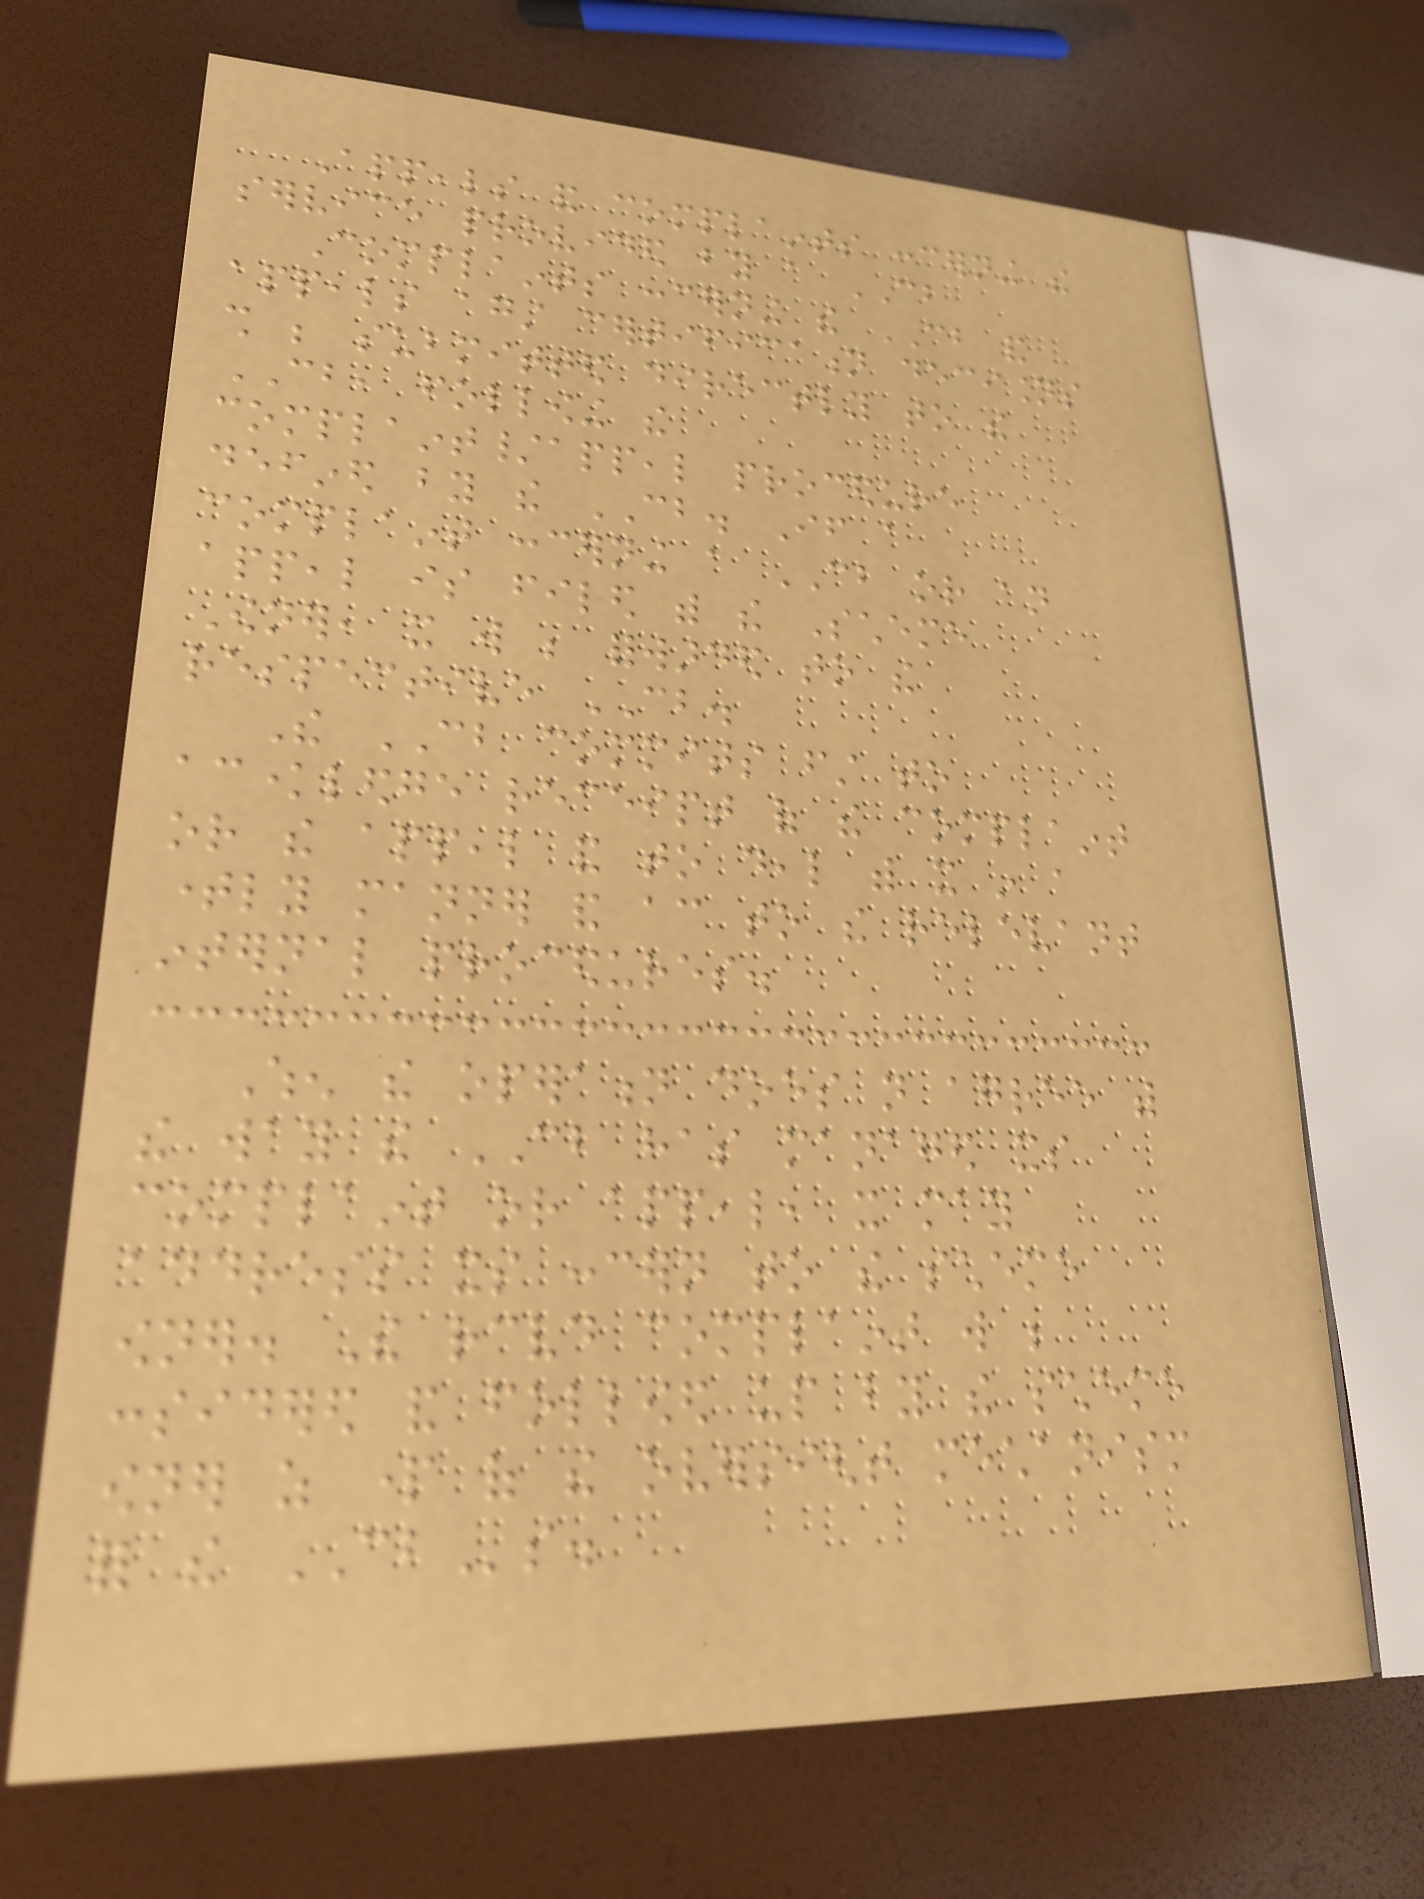Appeals and complaints concerning the
service provided by a CB
Complaints concerning the CB and
appeals against certification decisions
shall be submitted directly to the
CB, following the
complaint/appeal procedure
defined by the CB. If a
complaint concerning a CB or an
appeal is filed with the Scheme
Owner, it will be forwarded to the
respective CB.
The CB commits first to
acknowledge receipt of the complaint
or the appeal and to deal with it in a
timely manner and according to the relevant
internal procedures.
When the operation does not agree with
the way the CB has managed its
complaint or appeal, it may
address its concern to the scheme
owner. The received complaint will be
considered and followed up by the scheme
owner as part of the oversight mechanism
for the CBs.
